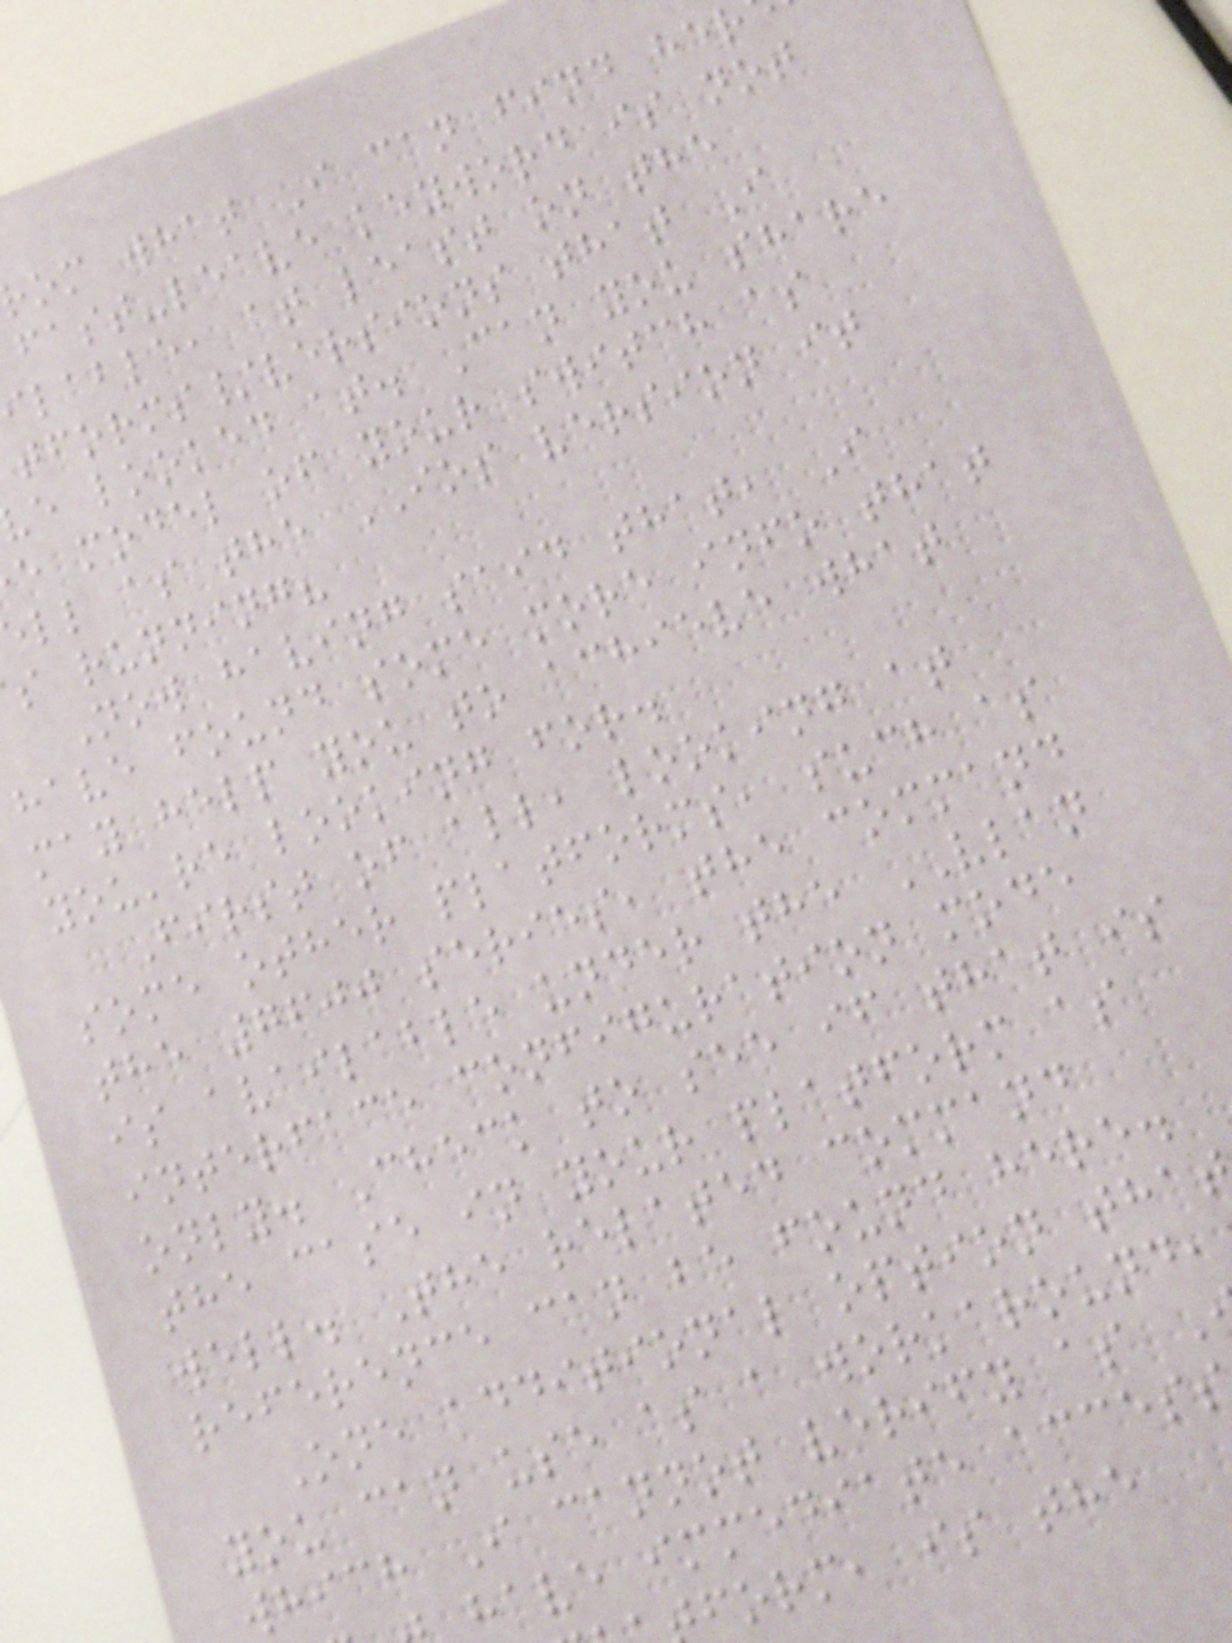om what I can find her
fast-leave keyword is not
lable, at least on the
tforms/versions that I
e looked at. Can you share
e model of your switch as
ll as the IOS version it
s running?
Now having said that, I
have found some more info that
may help you to achieve what
you're looking for.
First of all, looking at
some other platforms, such as
the 7600 series, the command
is available under the VLAN
interface configuration mode
only. Check to see if that is
the case in your platform as
well. The related command
reference can be found here.
One additional option tha
you can use as a workaround,
which I cannot verify as
have immediate acces
form, is the
